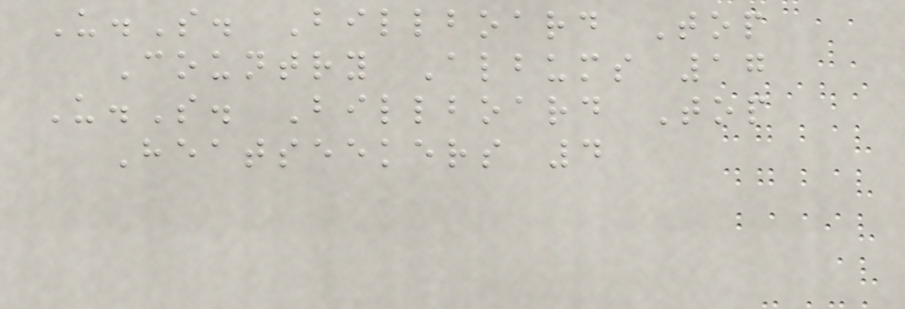U.S. Billboard Top
Country Albums 17
U.S. Billboard Top
Heatseekers 4
